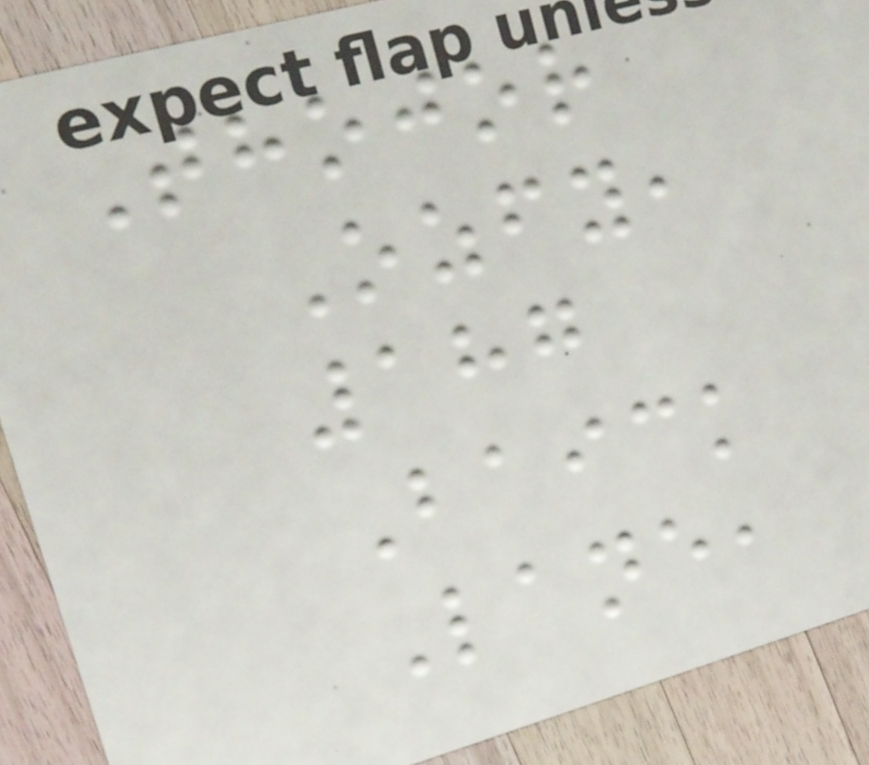Thojor
Ozfy,
187
Baick
Lane,
